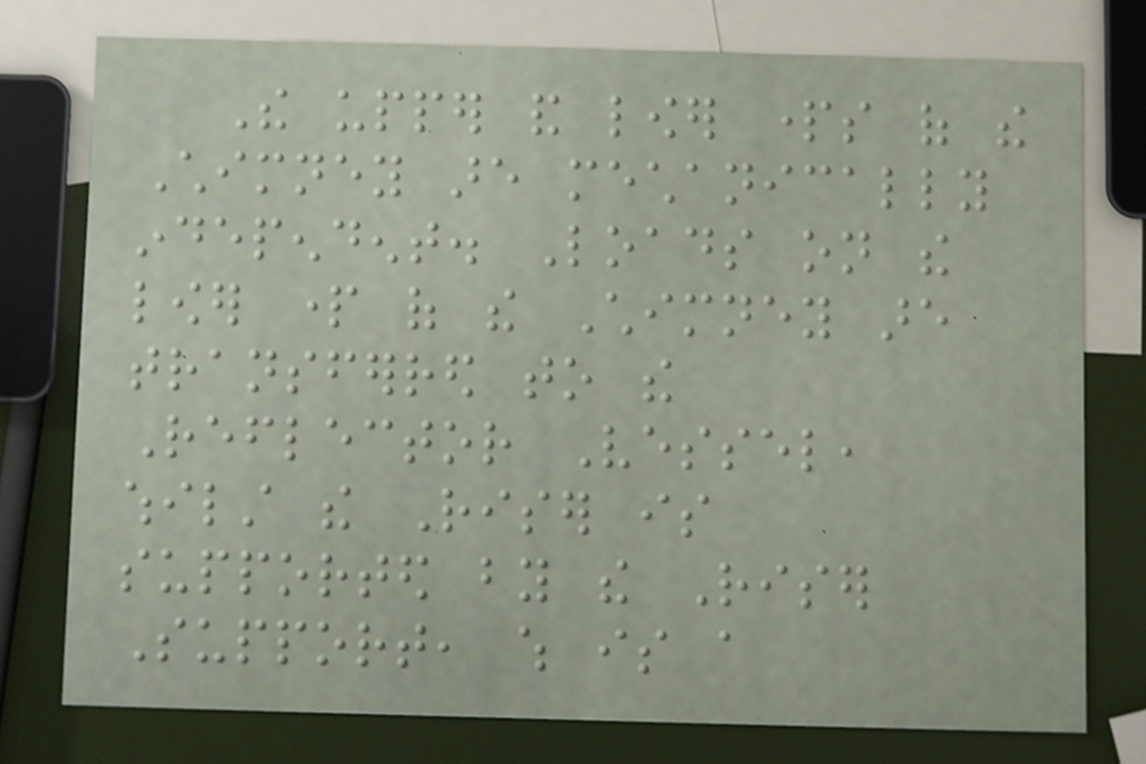The upper and lower parts of the
Chimney are mechanically
independent. Loads on the
lower part of the Chimney are
transferred to the
Reflector Vessel,
whilst the Riser is
supported by the Riser
Support, which is a
